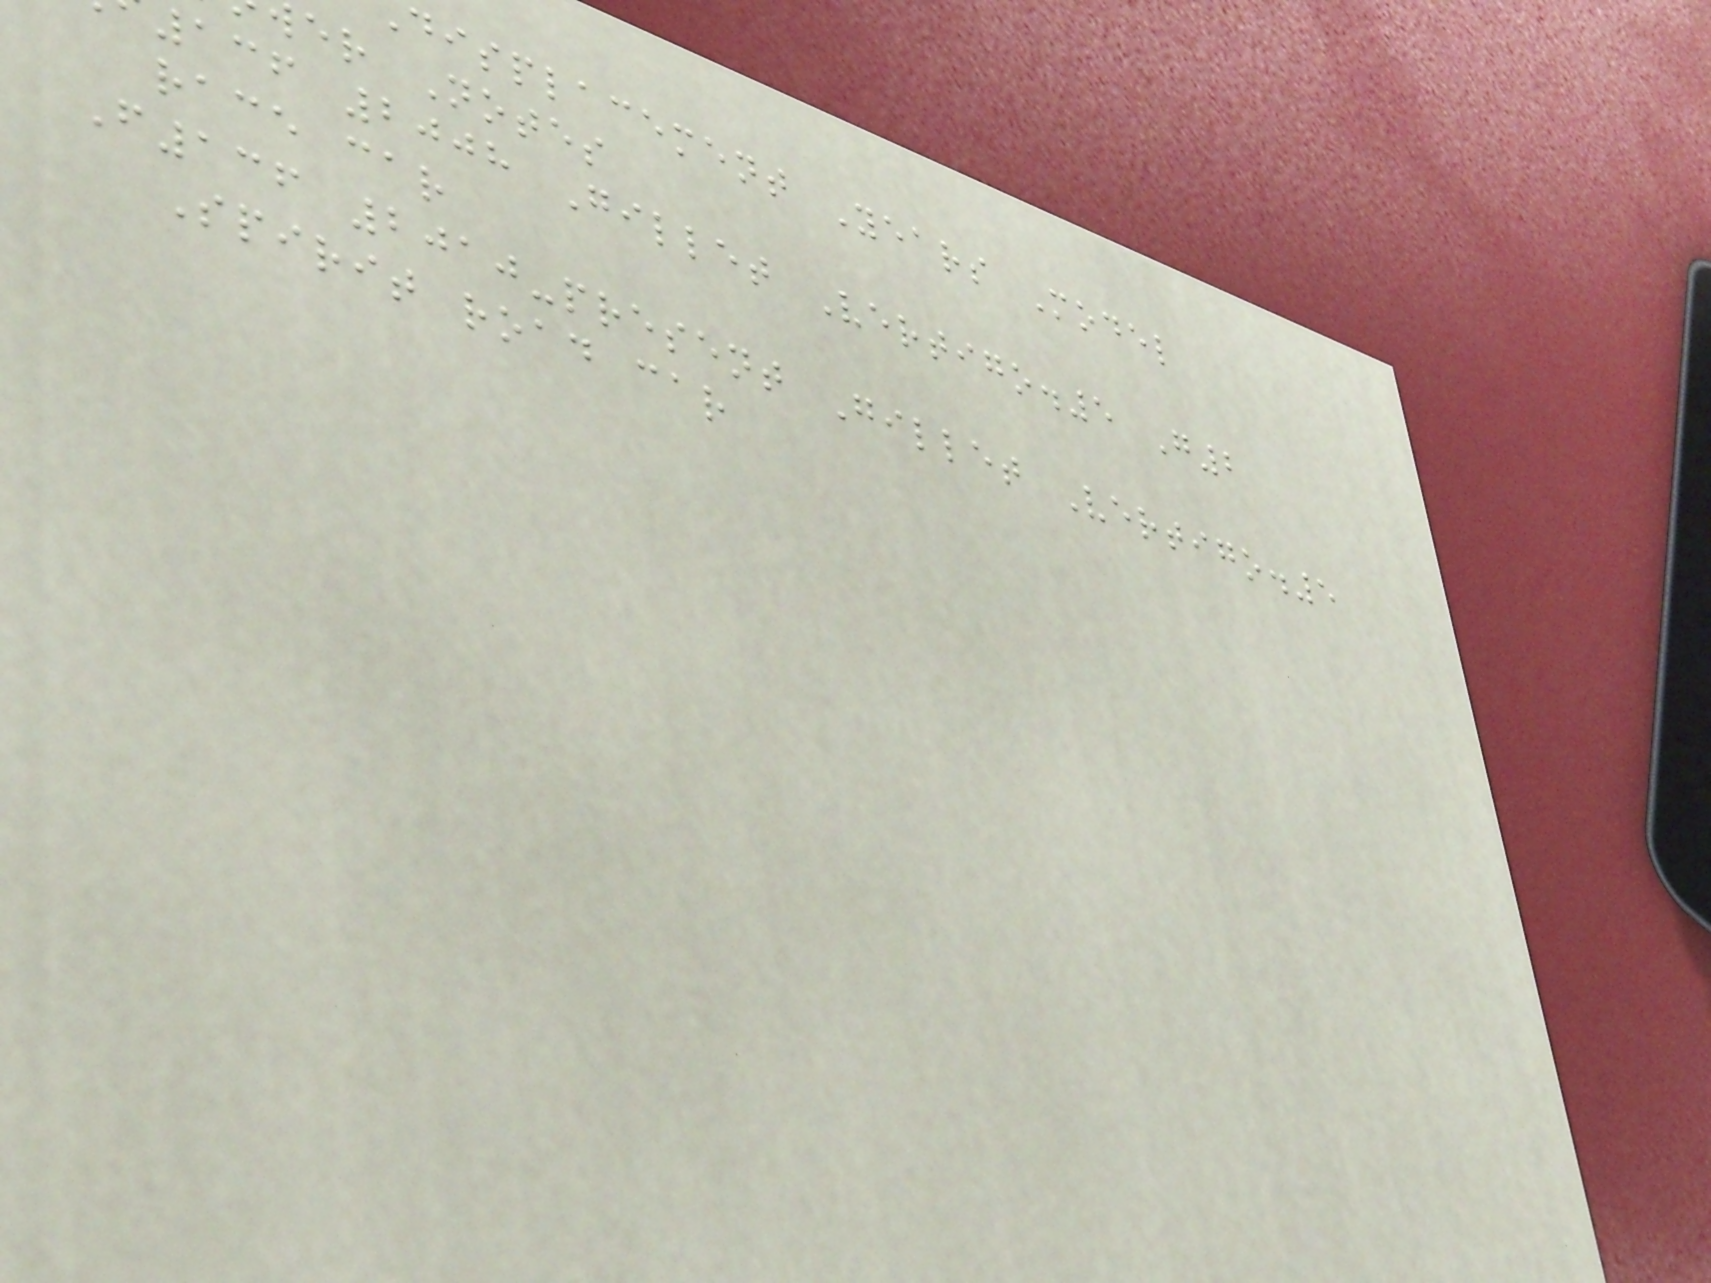displacement Years Model
er Notes
136 2008 Gillet Vertigo.5 G2
race car
F136 2010-present Gillet Vertigo.5
Spirit road car
